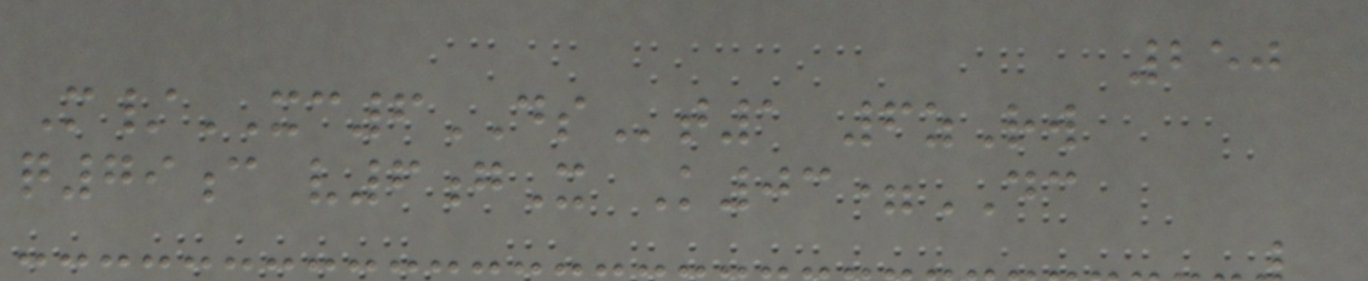250
M/XC6DSt1 6zRw
q79c v6gX K03=DC
